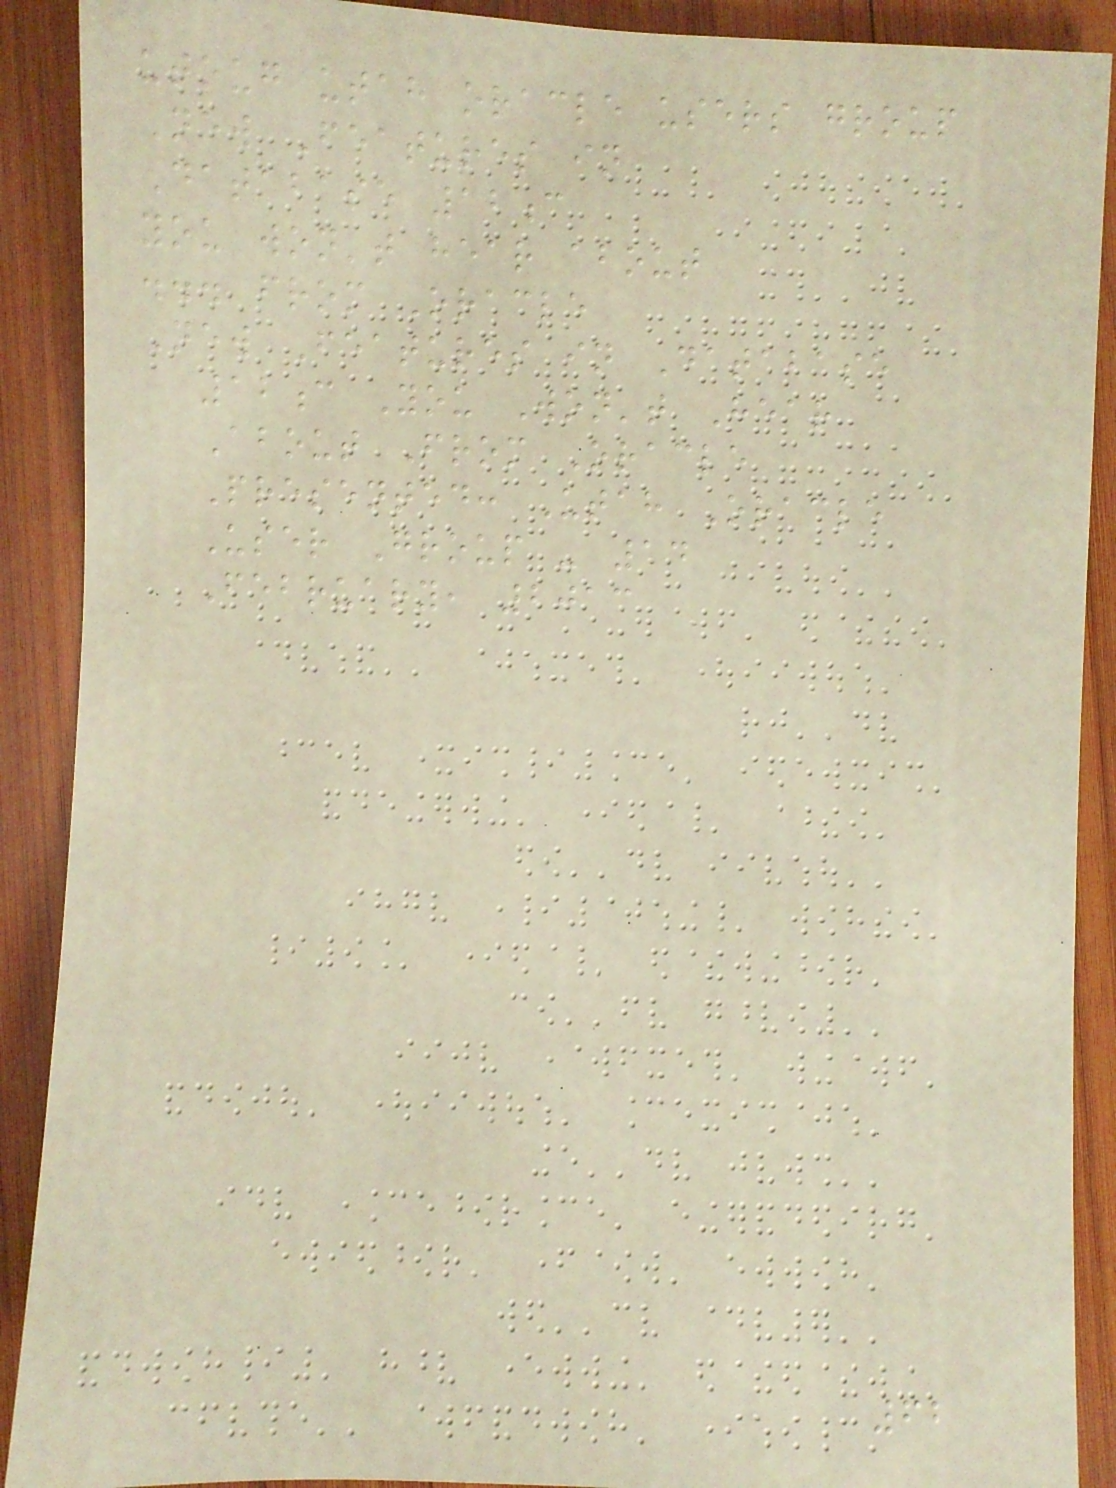utoug utah oracle users group
New Features in
Database 12c
you won't hear about
... from Oracle
New Features in Database
12c You Won't Hear
About From Oracle
Presented: Utah Oracle
User Group - 14
February, 2013
62
